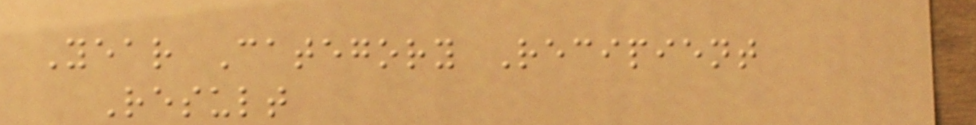Year Category Recipient
Result
